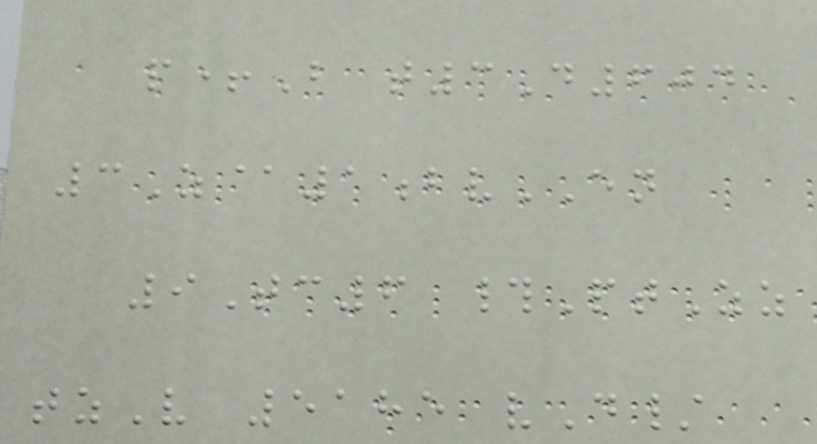p+B t3D604
3Z@1bvEN
9Tc6 #PtZz
tzV 5185 vD/
